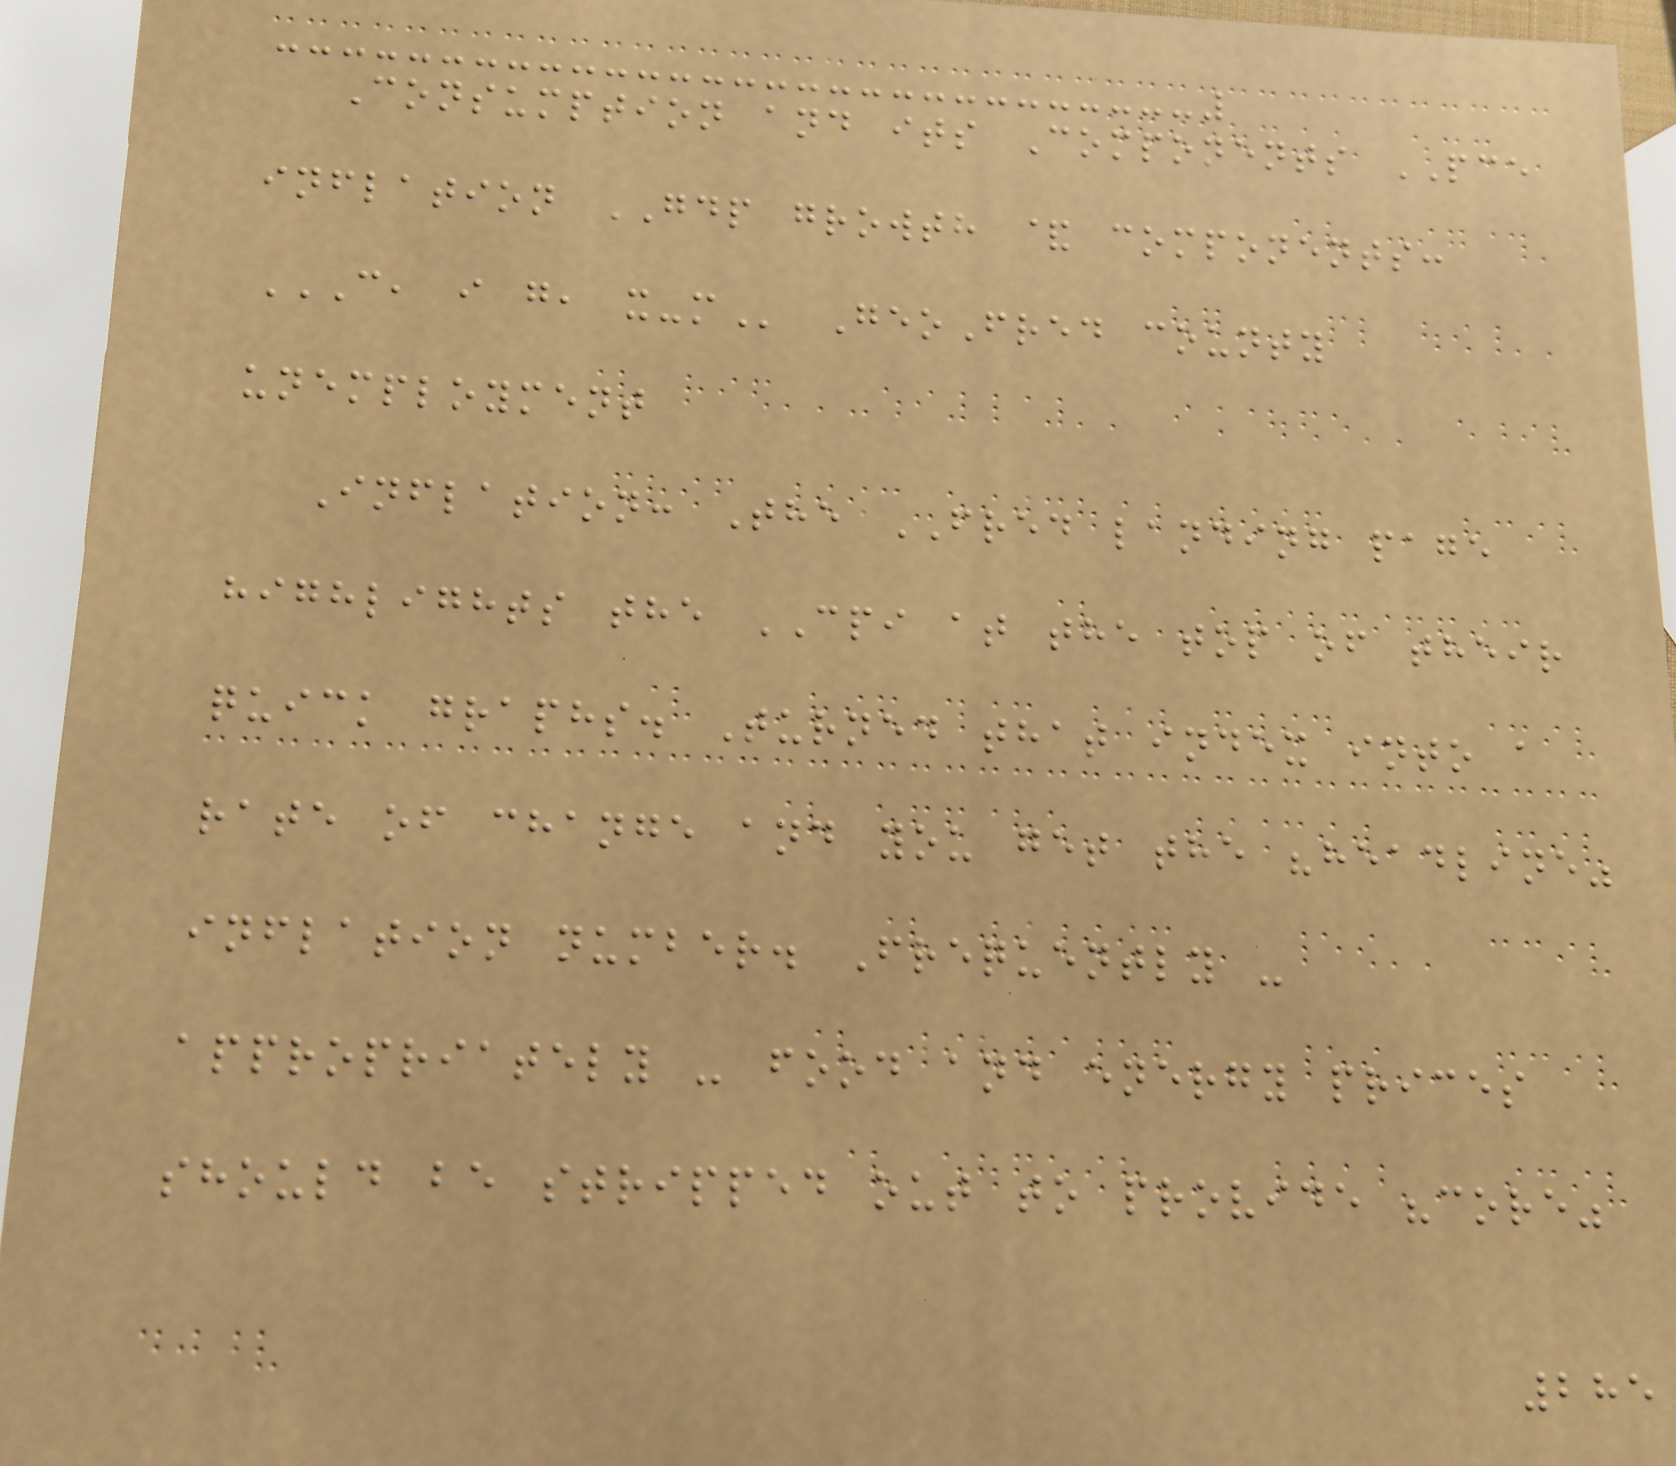Consumption and its Components PCE
inflation GDP growth & components:
C, I G, X-M GeoFred county
unemployment
Inflation: The FRED landing page
highlights the CPI at the top of their
quick graphs. Turned that index into a
rate of change and you get the "headline"
inflation number. Frequently -
appropriately - food and energy prices
should be stripped out to provide "core"
285
